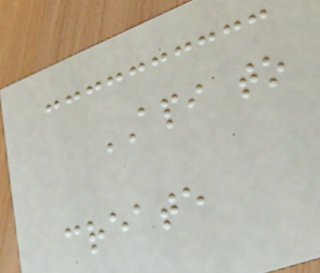API to
create
